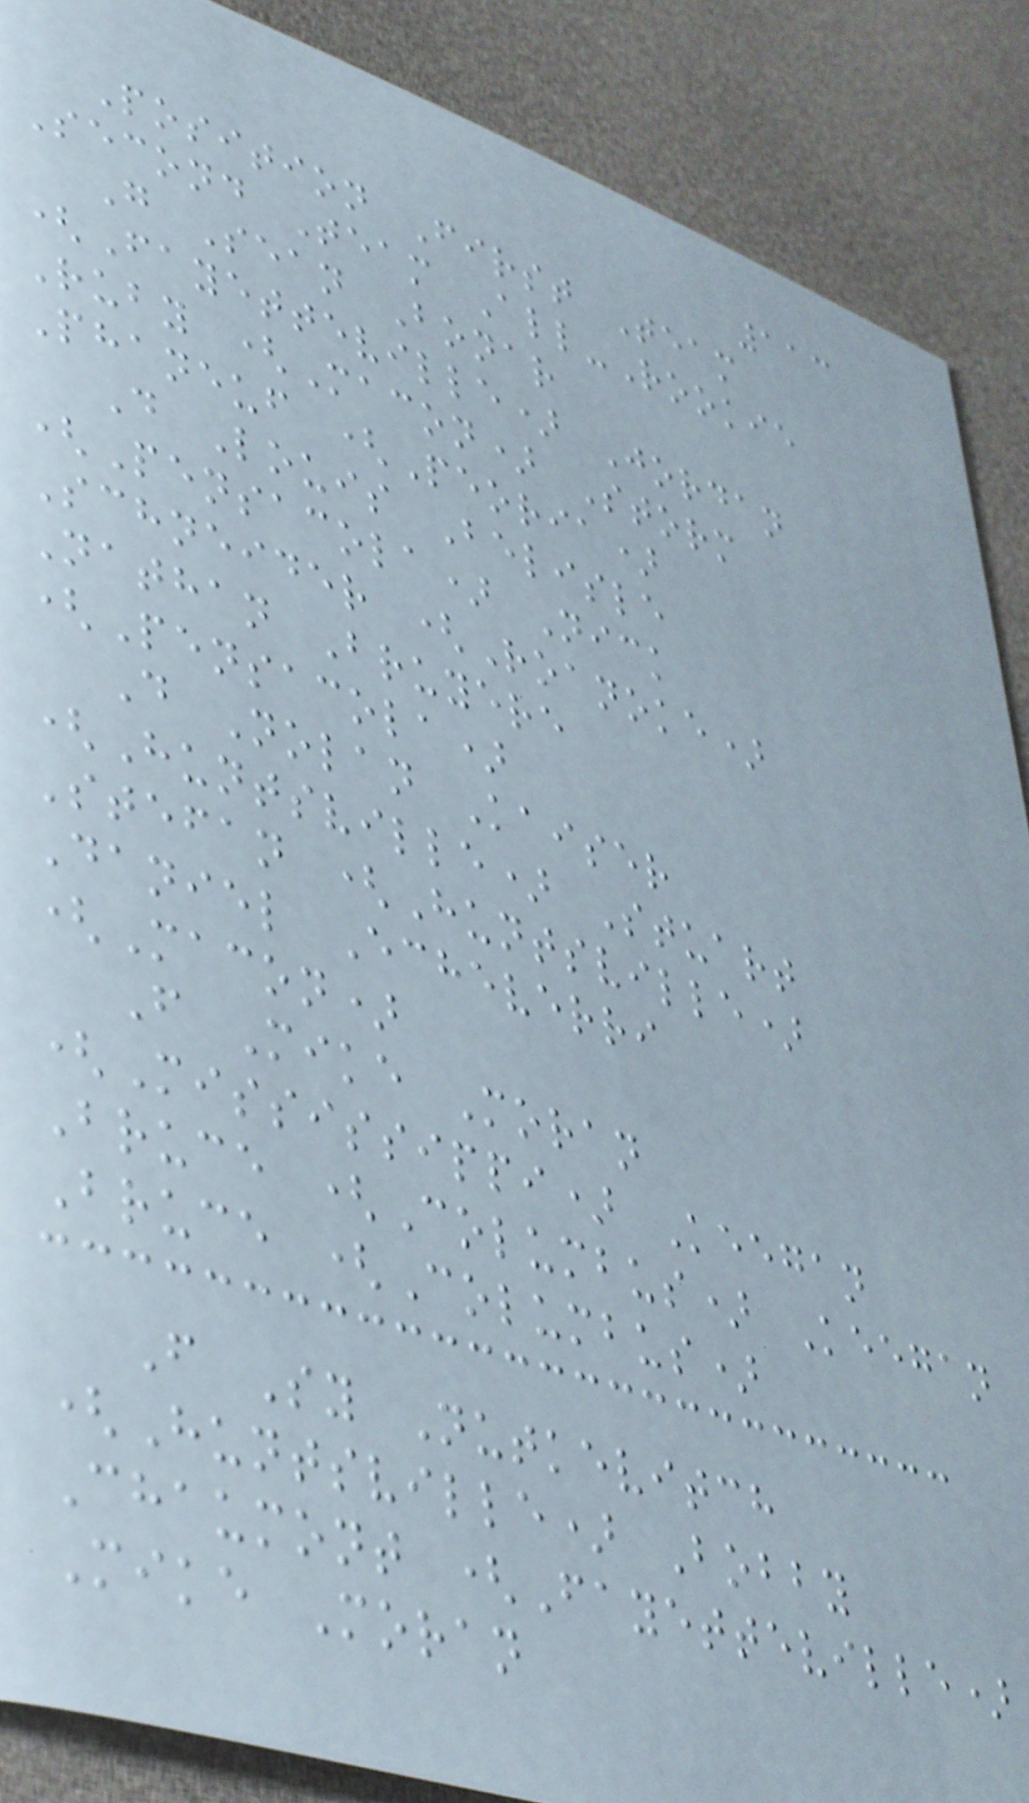113
Position First Team
Second Team All-Rookie
G Sean Bonar
(Fayetteville) Jordan
Ruby (Macon) Storm
Phaneuf (Peoria)
D Louis Belisle
(Pensacola) Nick
Schneider (Roanoke)
Nathan Bruyere
(Pensacola)
D Nolan Kaiser
(Huntsville) Stuart
Stefan (Huntsville)
Daniel Echeverri
(Macon)
F Mike Moran
(Mississippi) Keegan
Bruce (Columbus) Keegan
Bruce (Columbus)
F Sy Nutkevitch
(Huntsville) Bobby
Chaumont (Fayetteville)
Mike Moran
